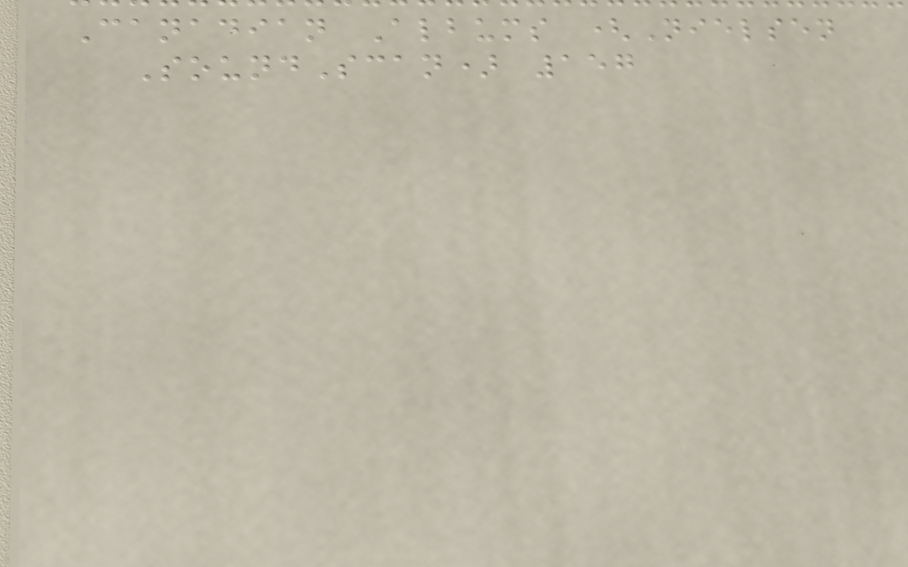Canadian Albums (Nielsen
SoundScan) 157
